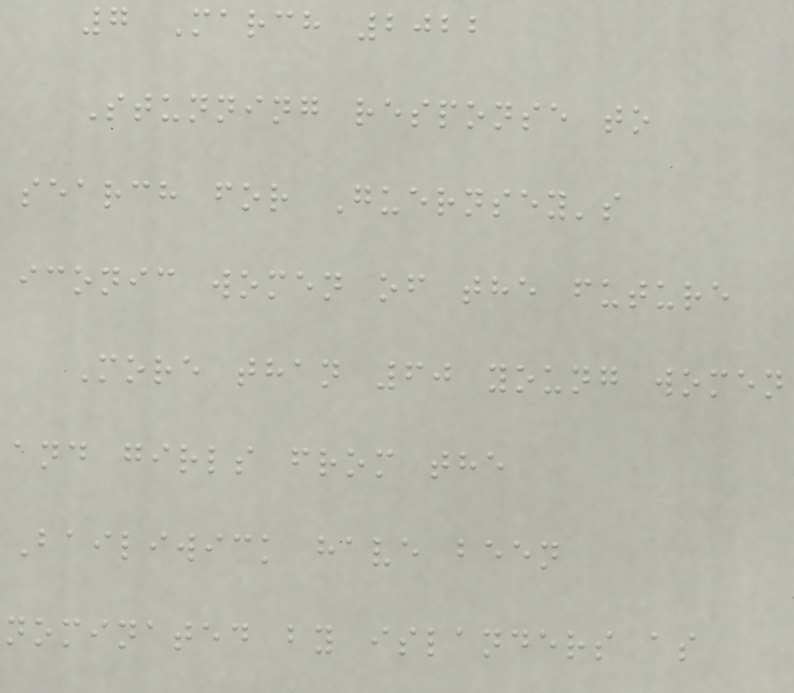7 March 2022
Stunning response to
search for Guernsey's
iconic women of the future
More than 60 young women
and girls from the
Bailiwick have been
nominated by islanders as
